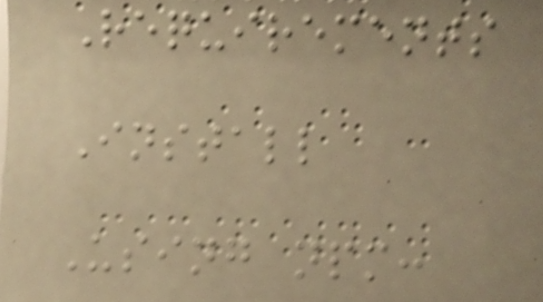Requirements
Install
Using npm:
